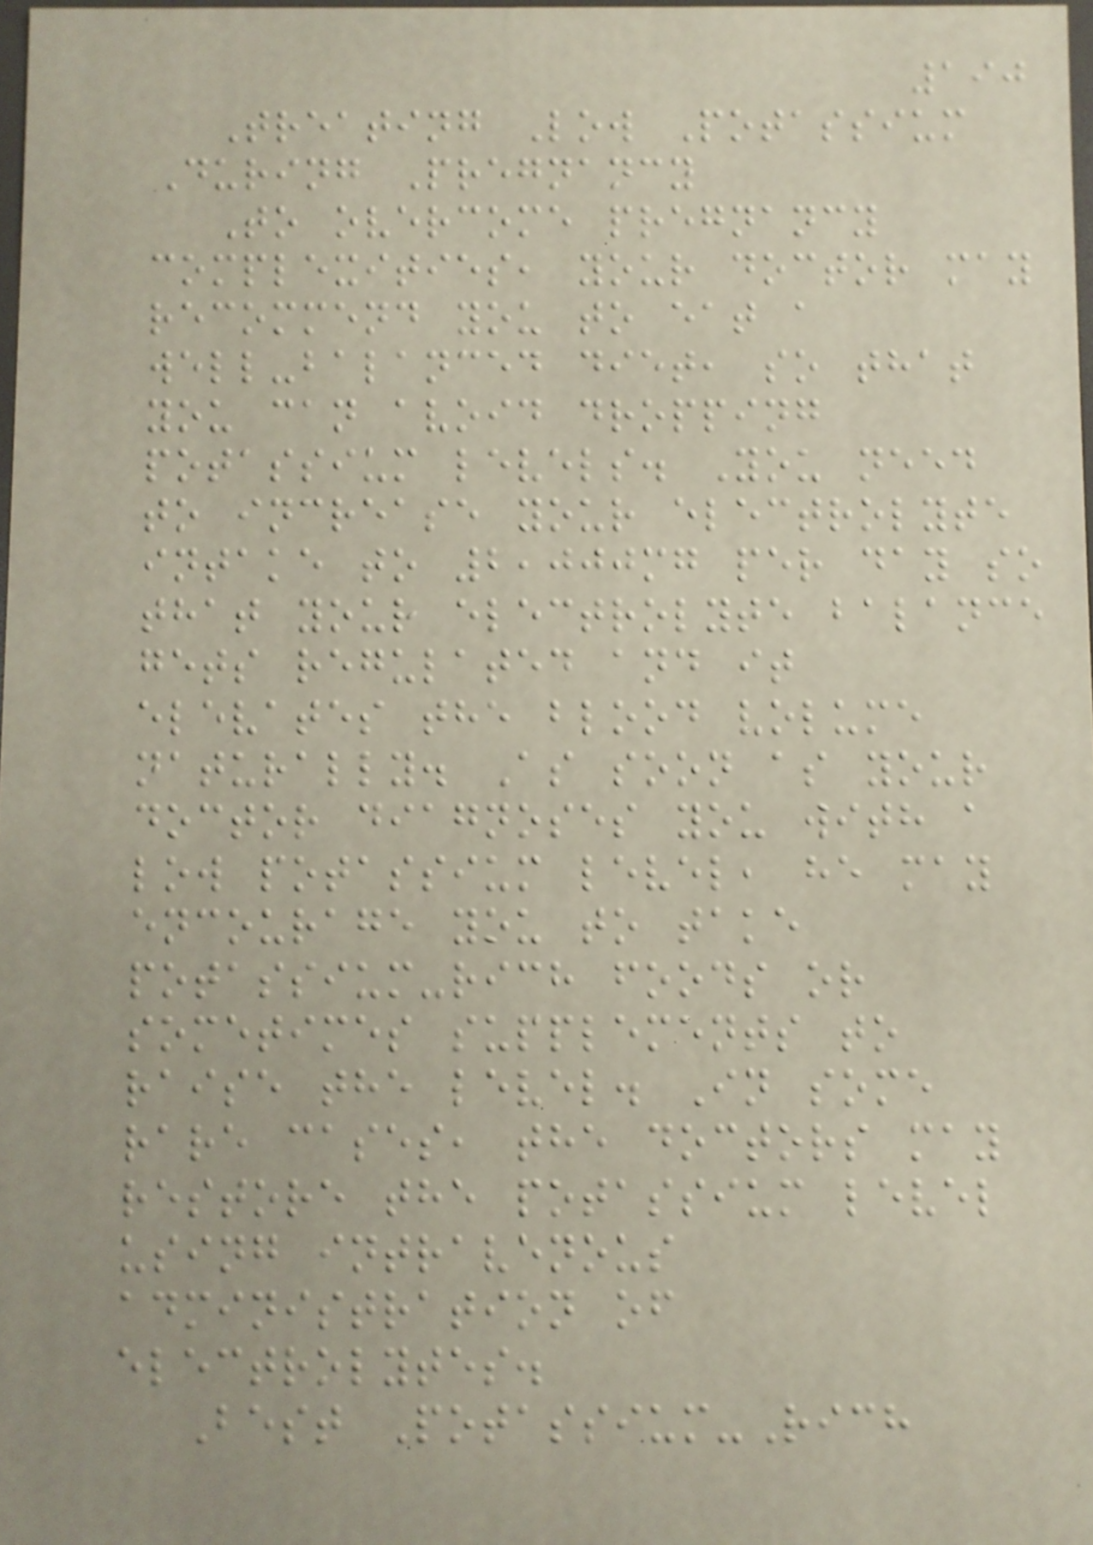190
Treating Low Potassium
During Pregnancy
To overcome pregnancy
complexities, your doctor may
recommend you to eat a
well-balanced diet, so that
you can avoid dropping
potassium levels. You need
to increase your electrolyte
intake to 2,000mg per day so
that your electrolyte balance
gets regulated and it
elevates the blood volume
naturally. As soon as your
doctor diagnoses you with a
low potassium level, he may
encourage you to take
potassium-rich foods or
sometimes supplements to
raise the level. In some
rare cases, the doctors may
restore the potassium level
using intravenous
administration of
electrolytes.
Best Potassium-Rich
